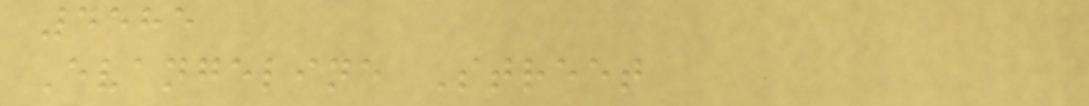4585
Evangeline Street
